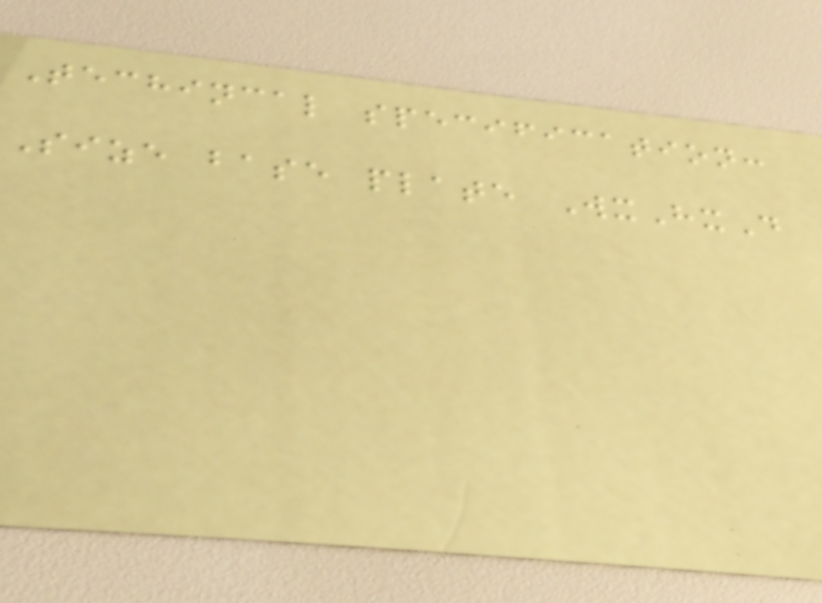Techincal specification:
Size base plate WxHxD
